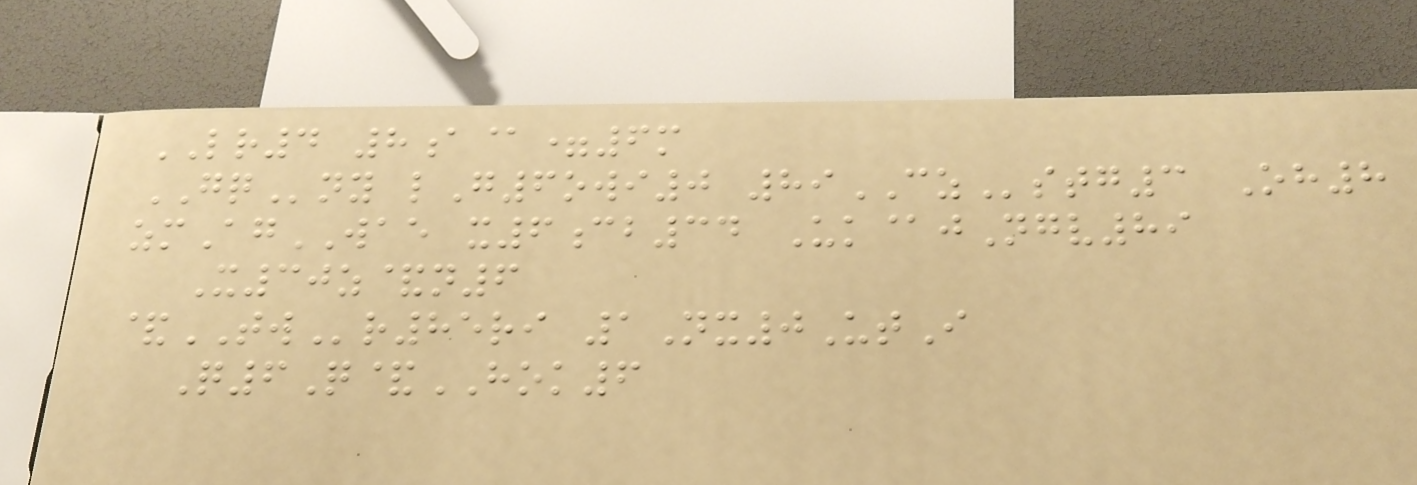LR4 8a@=6m
GQny lG6owi0 89CZstg3 Oh8
zmAgWAE x6cb34 Uk@jNgv89
X30z&n6
&TWr85ri 1Nx0UtI
Q6Q&HOK6
